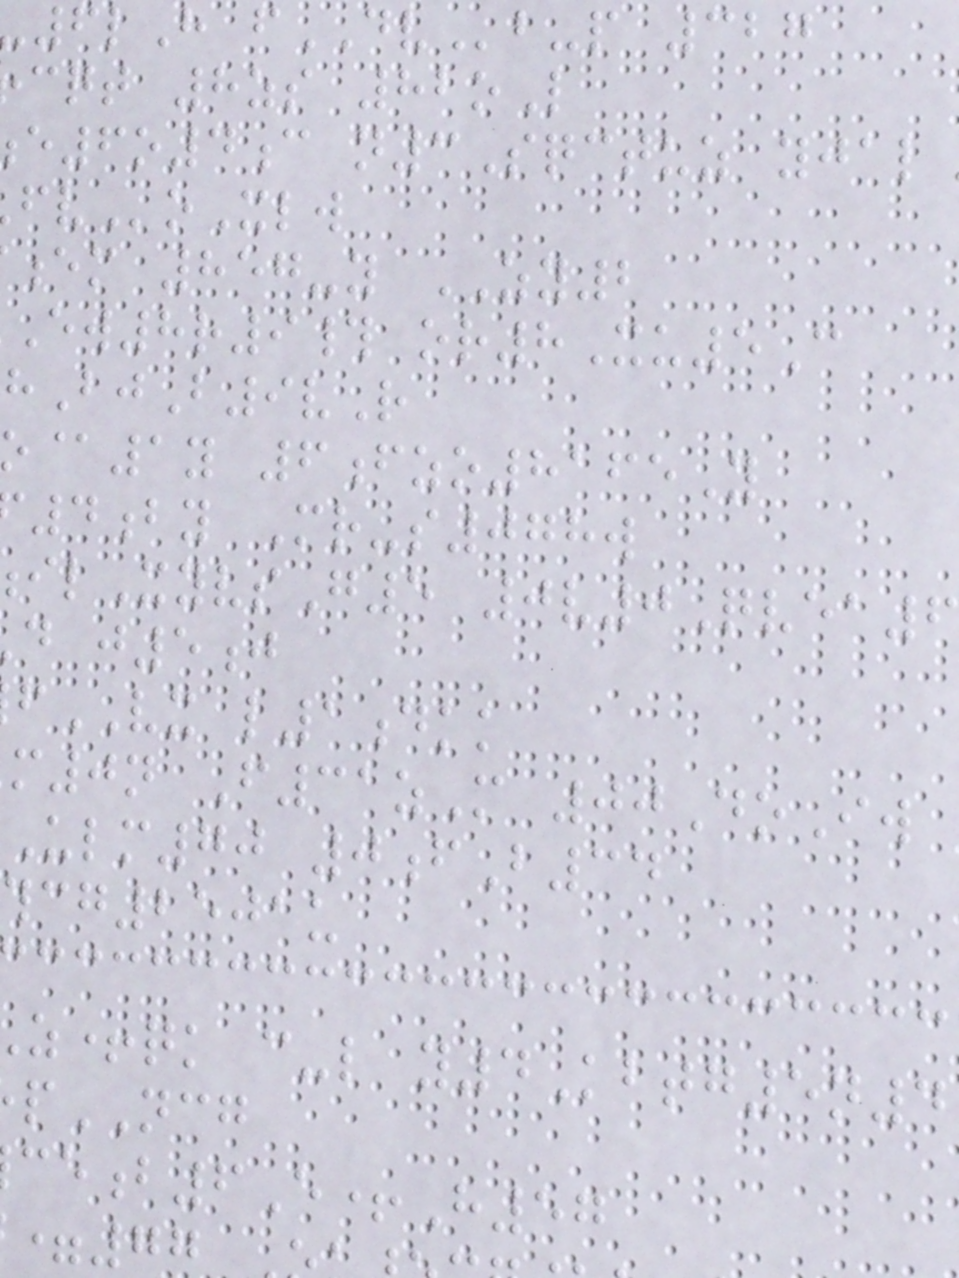6lH fDVb-p 327
cqt 8zs 82oL
e6o4c n3Sqctuz yjal
oXlw
em 857-y ZY2
ew8r9# or8Xu5C
BjB9vR
@1y 6fzo8165Y
4by Mr-s078w
ilXyvsG5 0v0Qvea6
d j5j
VX l1dkk
m0n F31zM 00DoIw
Ulm70 0fB34
cg2501u
z+qk c-l y4Kbtg5n4
pNCG
b6E+H57
